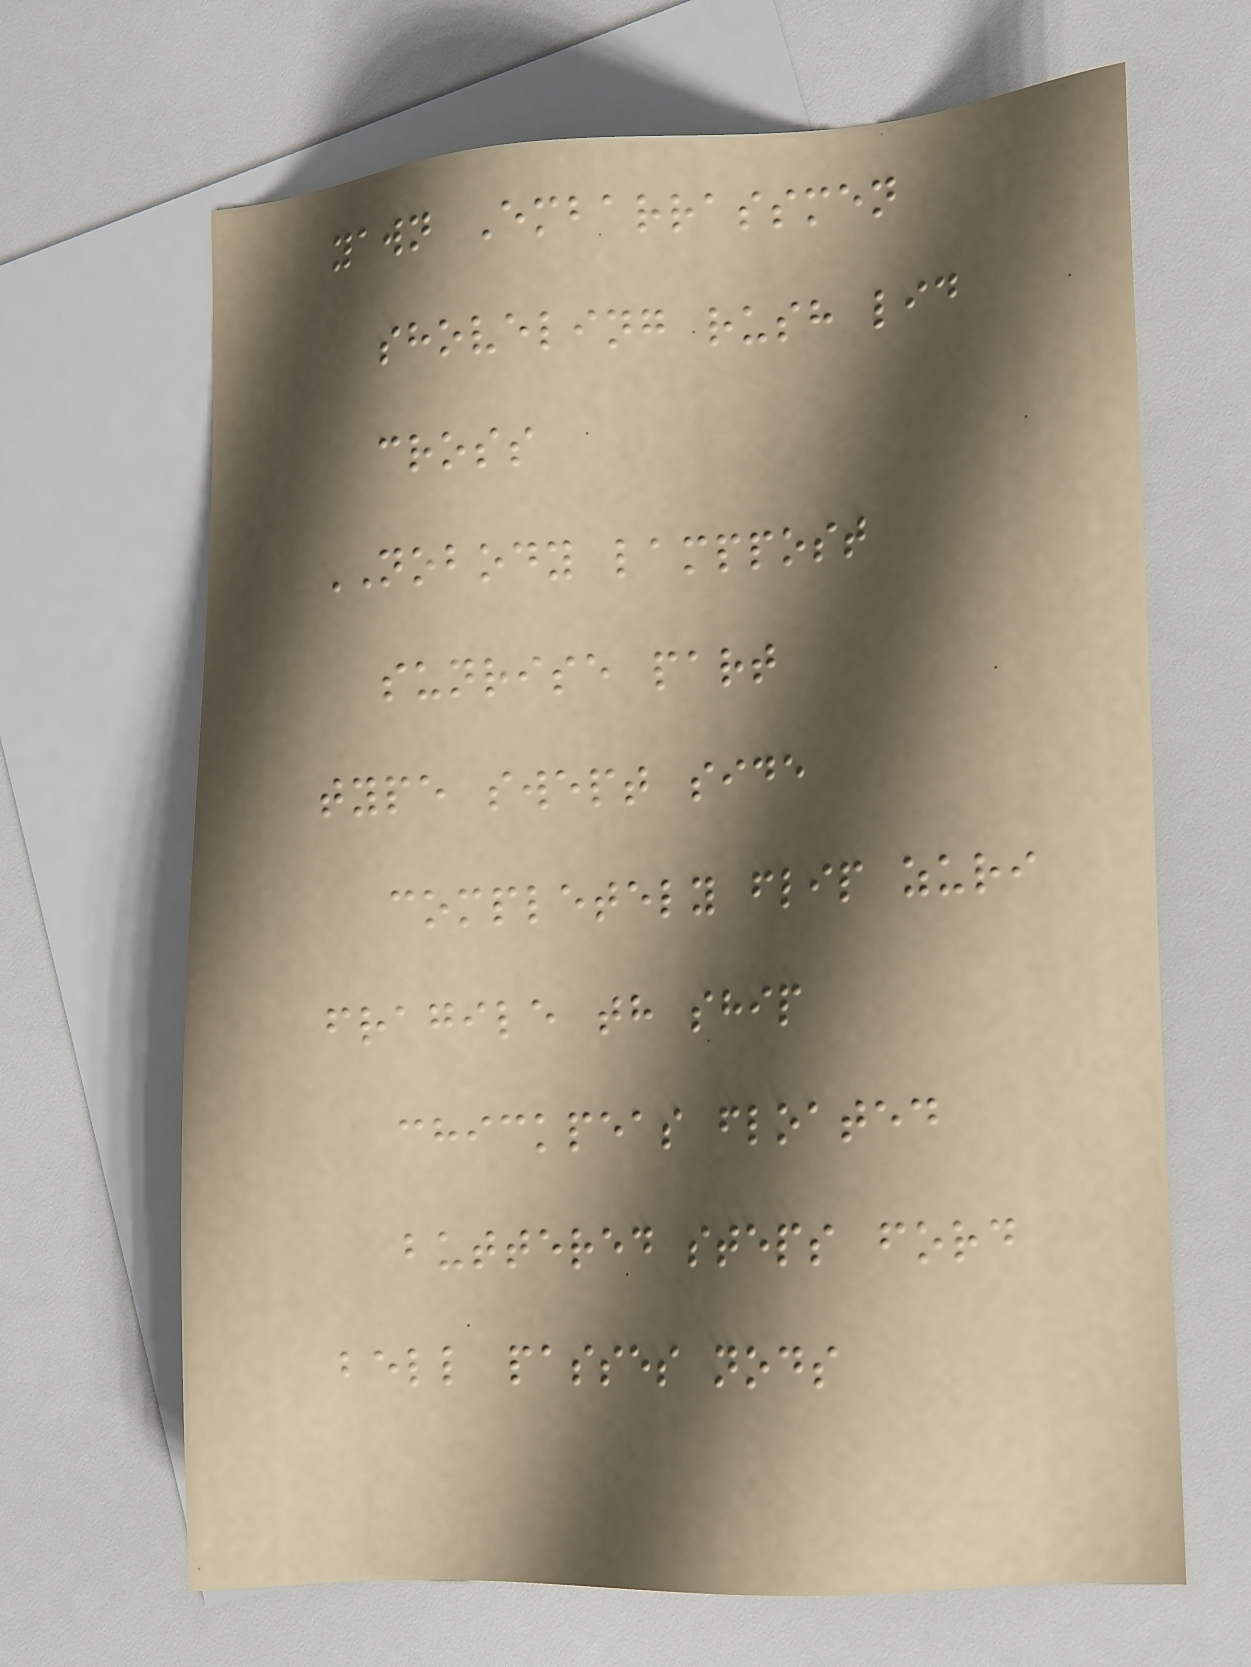yawn Embarrassmen
shoveling rush lid
cross
NOBODY lamppost
sunrise part
type swept side
completely flip zuri
fragile th ship
chickpeas floated
buttered steps ford
bell passes nods
